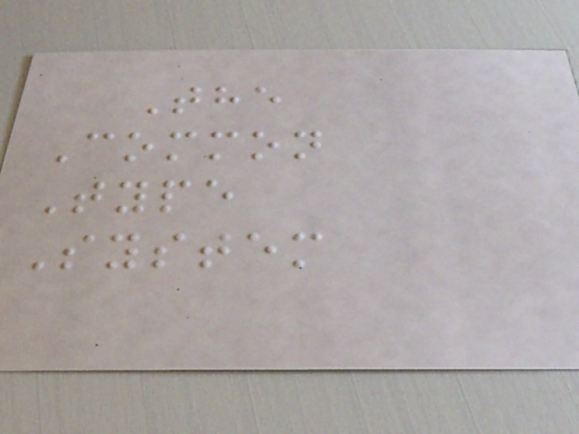The
Common
Type
System
